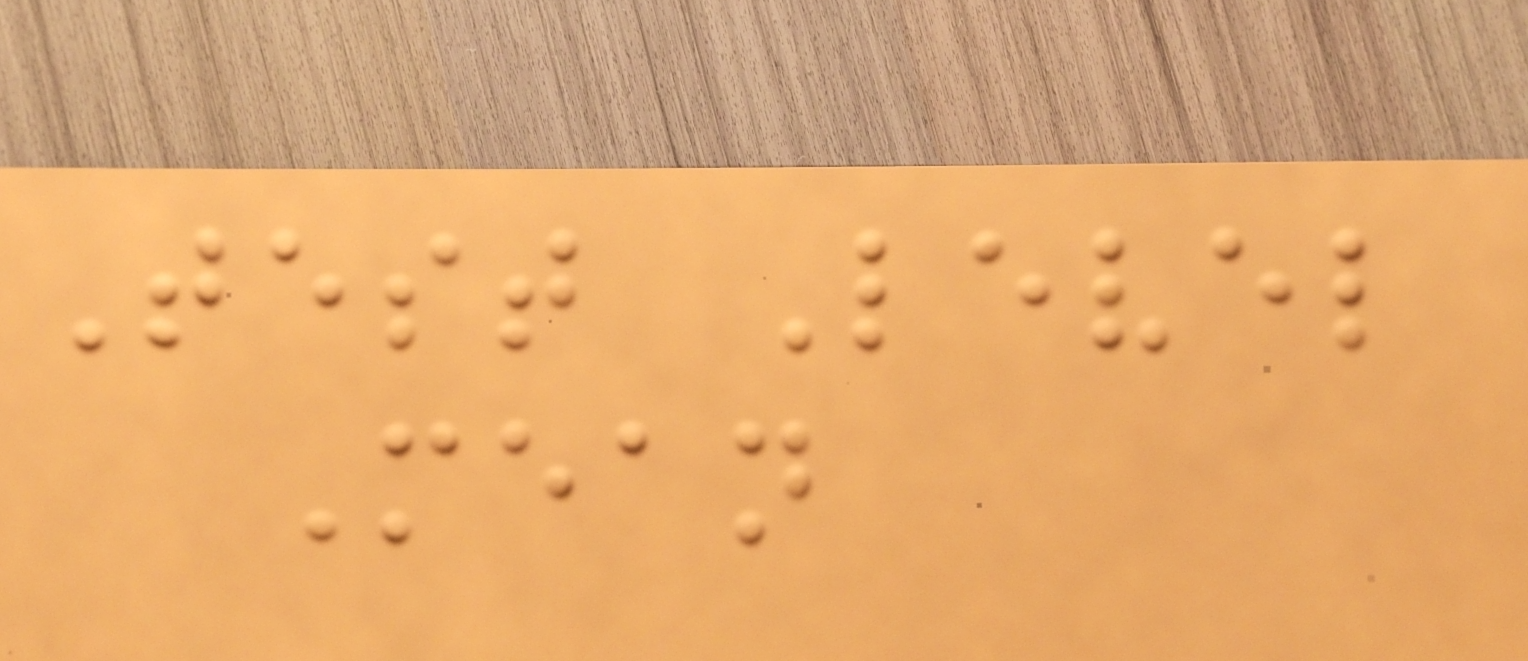Test Level
Mean
